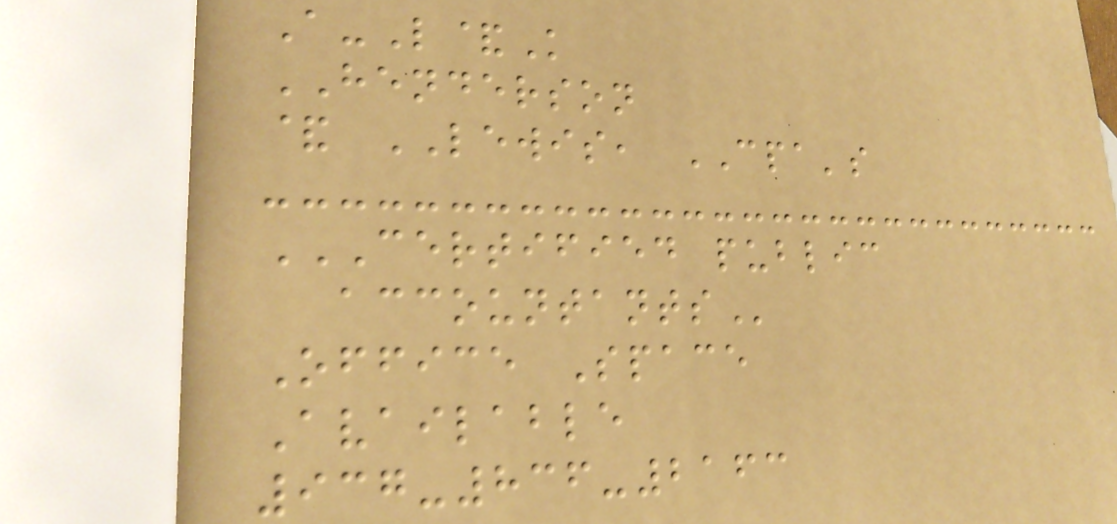A-L&K
HENDERSON
& LEWIS, CPA's
CERTIFIED PUBLIC
ACCOUNTANTS
Office Space
Available
937-836-2163
